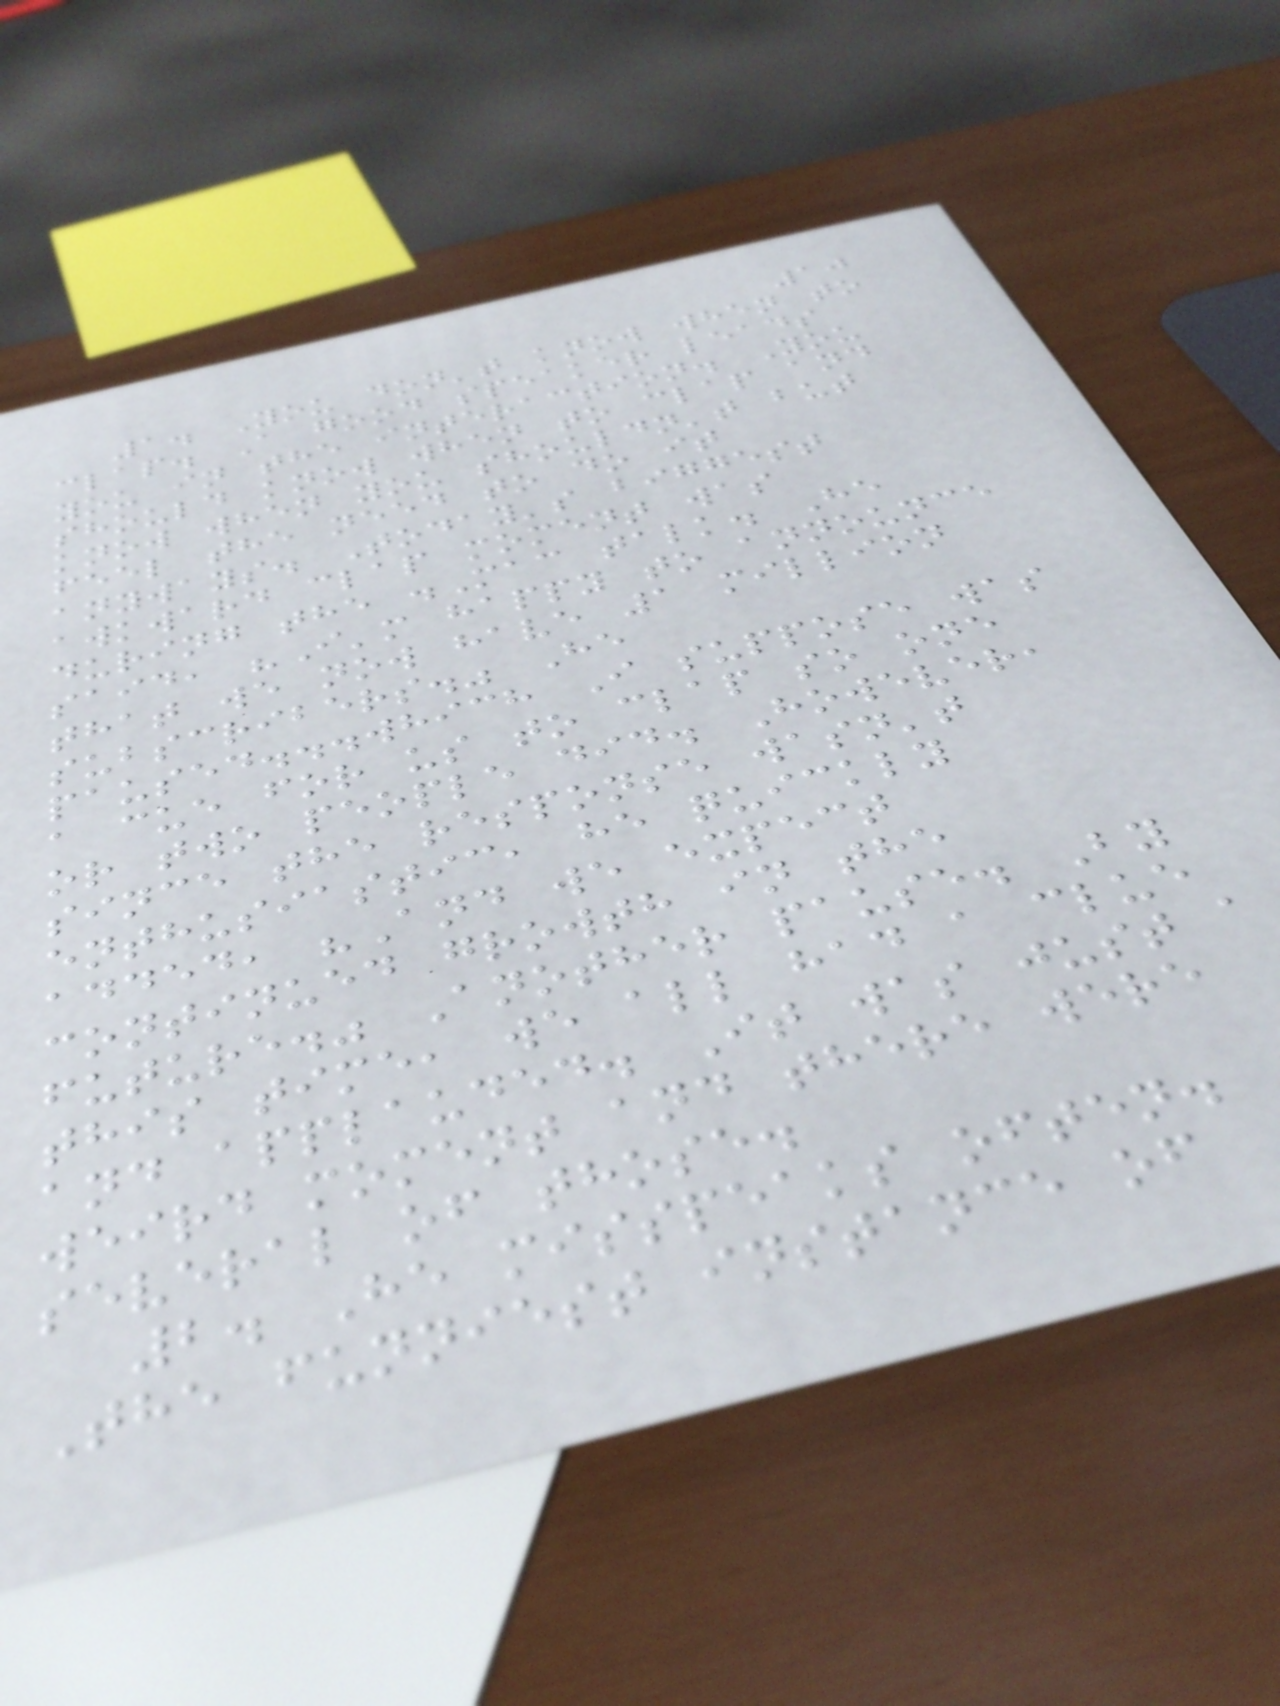10
1. You don't know when to
clap. A good speaker leads
you in the interaction. You
should know when to clap and
know when you shouldn't but
feel the need to do it
anyways. Today's biggest
awkward clap moment was
during the .Mac talk. He
said, "I'm happy to announce
that we now have 1 million
subscribers." He
paused...which I suppose was
a cue for us to clap so one
or two people did. However,
since the response wasn't
enthusiastic, he quickly
added, "And we expect
continued growth in the
future." Another pause. By
this time, we all had a clue
and applauded. It was just a
weird moment and there were
several of those.
2. He misspeaks often.
The funniest instance of
